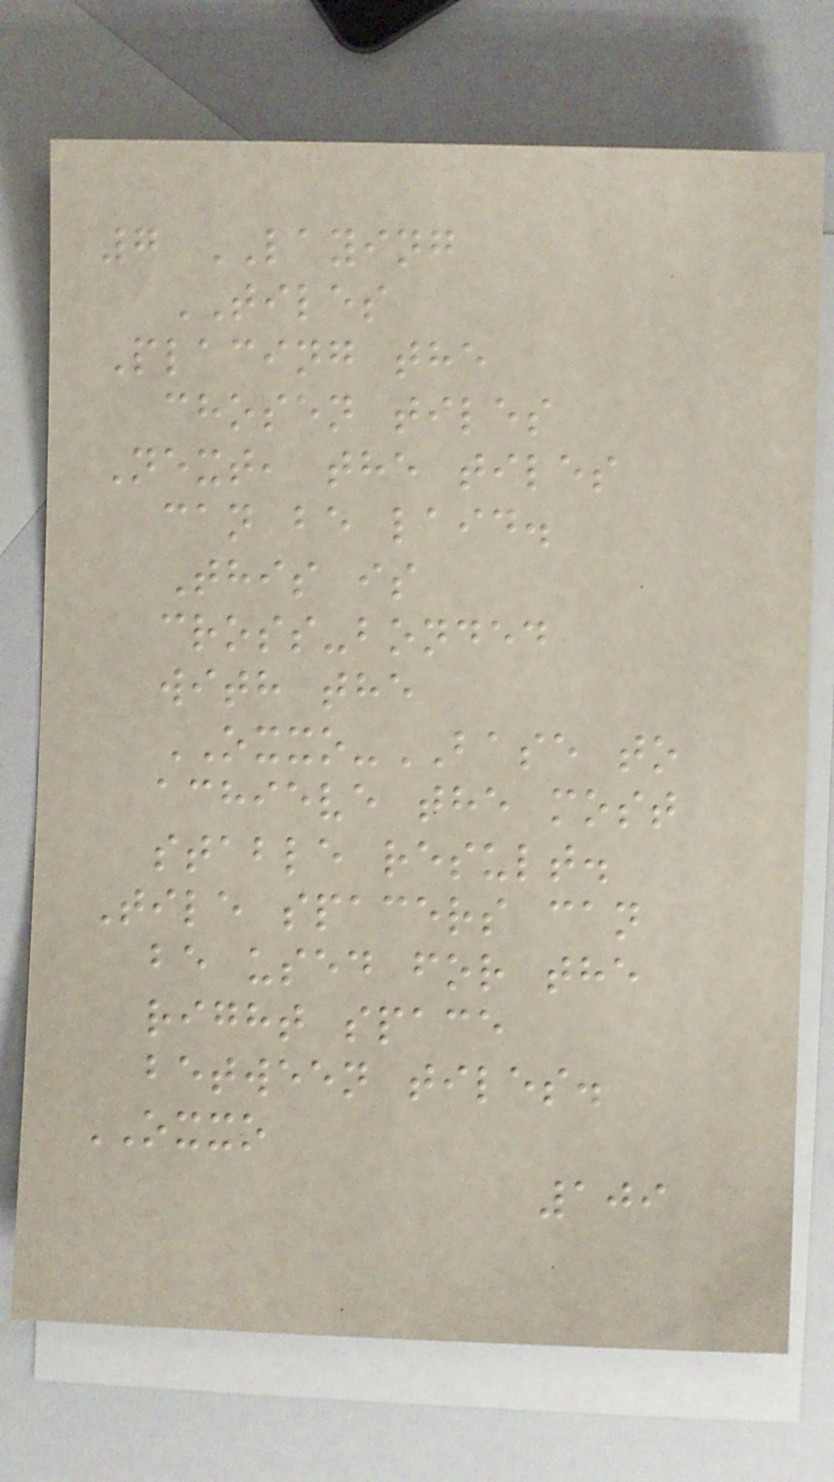7 LAYING
TILES
Placing the
chosen tiles
Next, the tiles
can be laid.
This is
cross-bonded
with the
OXXO-BASE to
achieve the most
stable result.
Tile spacers can
be used for the
right space
between tiles.
OXXO
109
